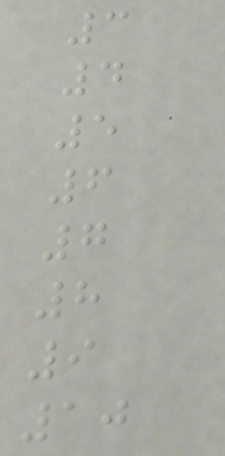3
4
5
6
7
8
9
10
